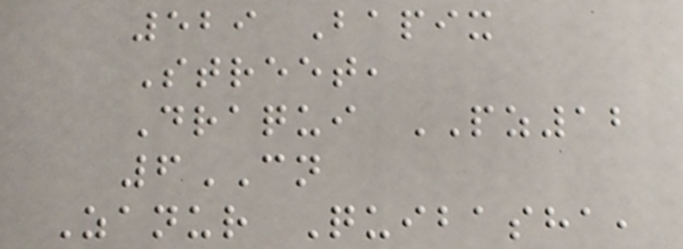529 Bapix
Street,
Draqui PZ12
6CN
Zanur Quibasha,
